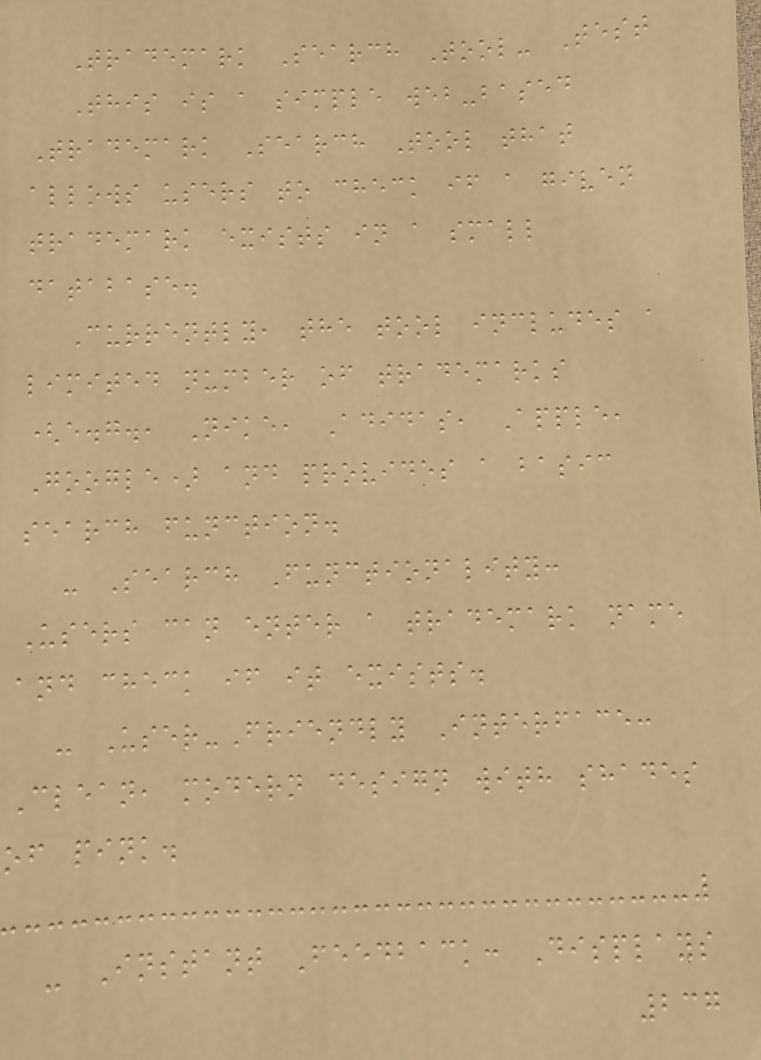Trademark Search Tool- Test
This is a simple web-based
Trademark Search Tool that
allows users to check if a given
trademark exists in a small
database.
Currently, the tool includes a
limited number of trademarks
(e.g., Nike, Adidas, Apple,
Google) and provides a basic
search function.
- Search Functionality:
Users can enter a trademark name
and check if it exists.
- User-Friendly Interface:
Clean, modern design with shades
of pink.
- Instant Feedback: Displays
237
